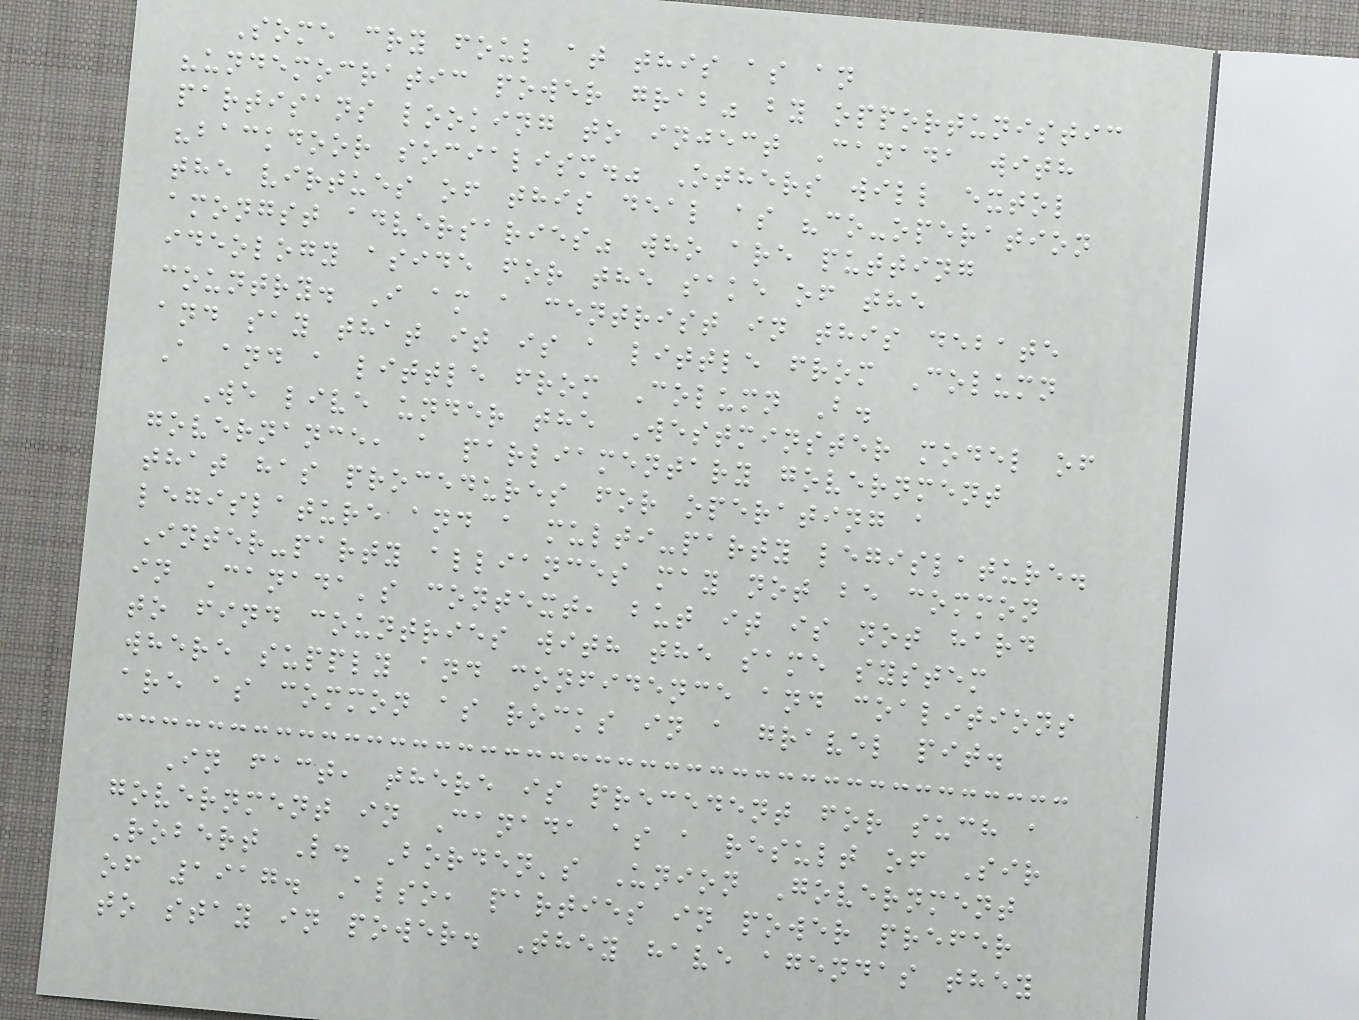Some cry foul at this as an
"undemocratic power grab" by opportunistic
partisans looking to inject Canada with
"backdoor socialism." Others will extol
the virtues of this deal as "co-operation
amongst adversaries" who are putting
ideology aside for the sake of the
country. I am a centrist in this debate
and say that it is a little from Column
A and a little from Column B.
We live under the Westminster model of
governance, a parliamentary government
that has procedures for operating a
legislature and a multi-party legislature.
Inter-party alliances may not be common
in Canada's context, but it is not hard
to find countries with the same system
where supply and confidence and coalitions
are as common as rocks in a gravel pit.
In fact, there is precedent for such a
government in Canada as a result of Sir
Robert L. Borden's Union Government
of 1917. Also, parties in power prefer
to stay in power. They have agendas they
